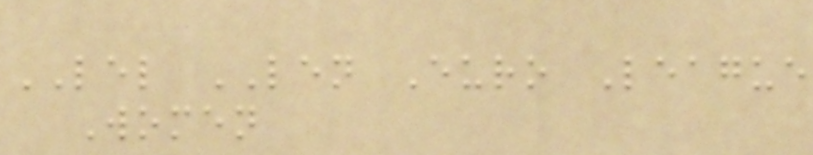LEL LEN Euro League
Women
